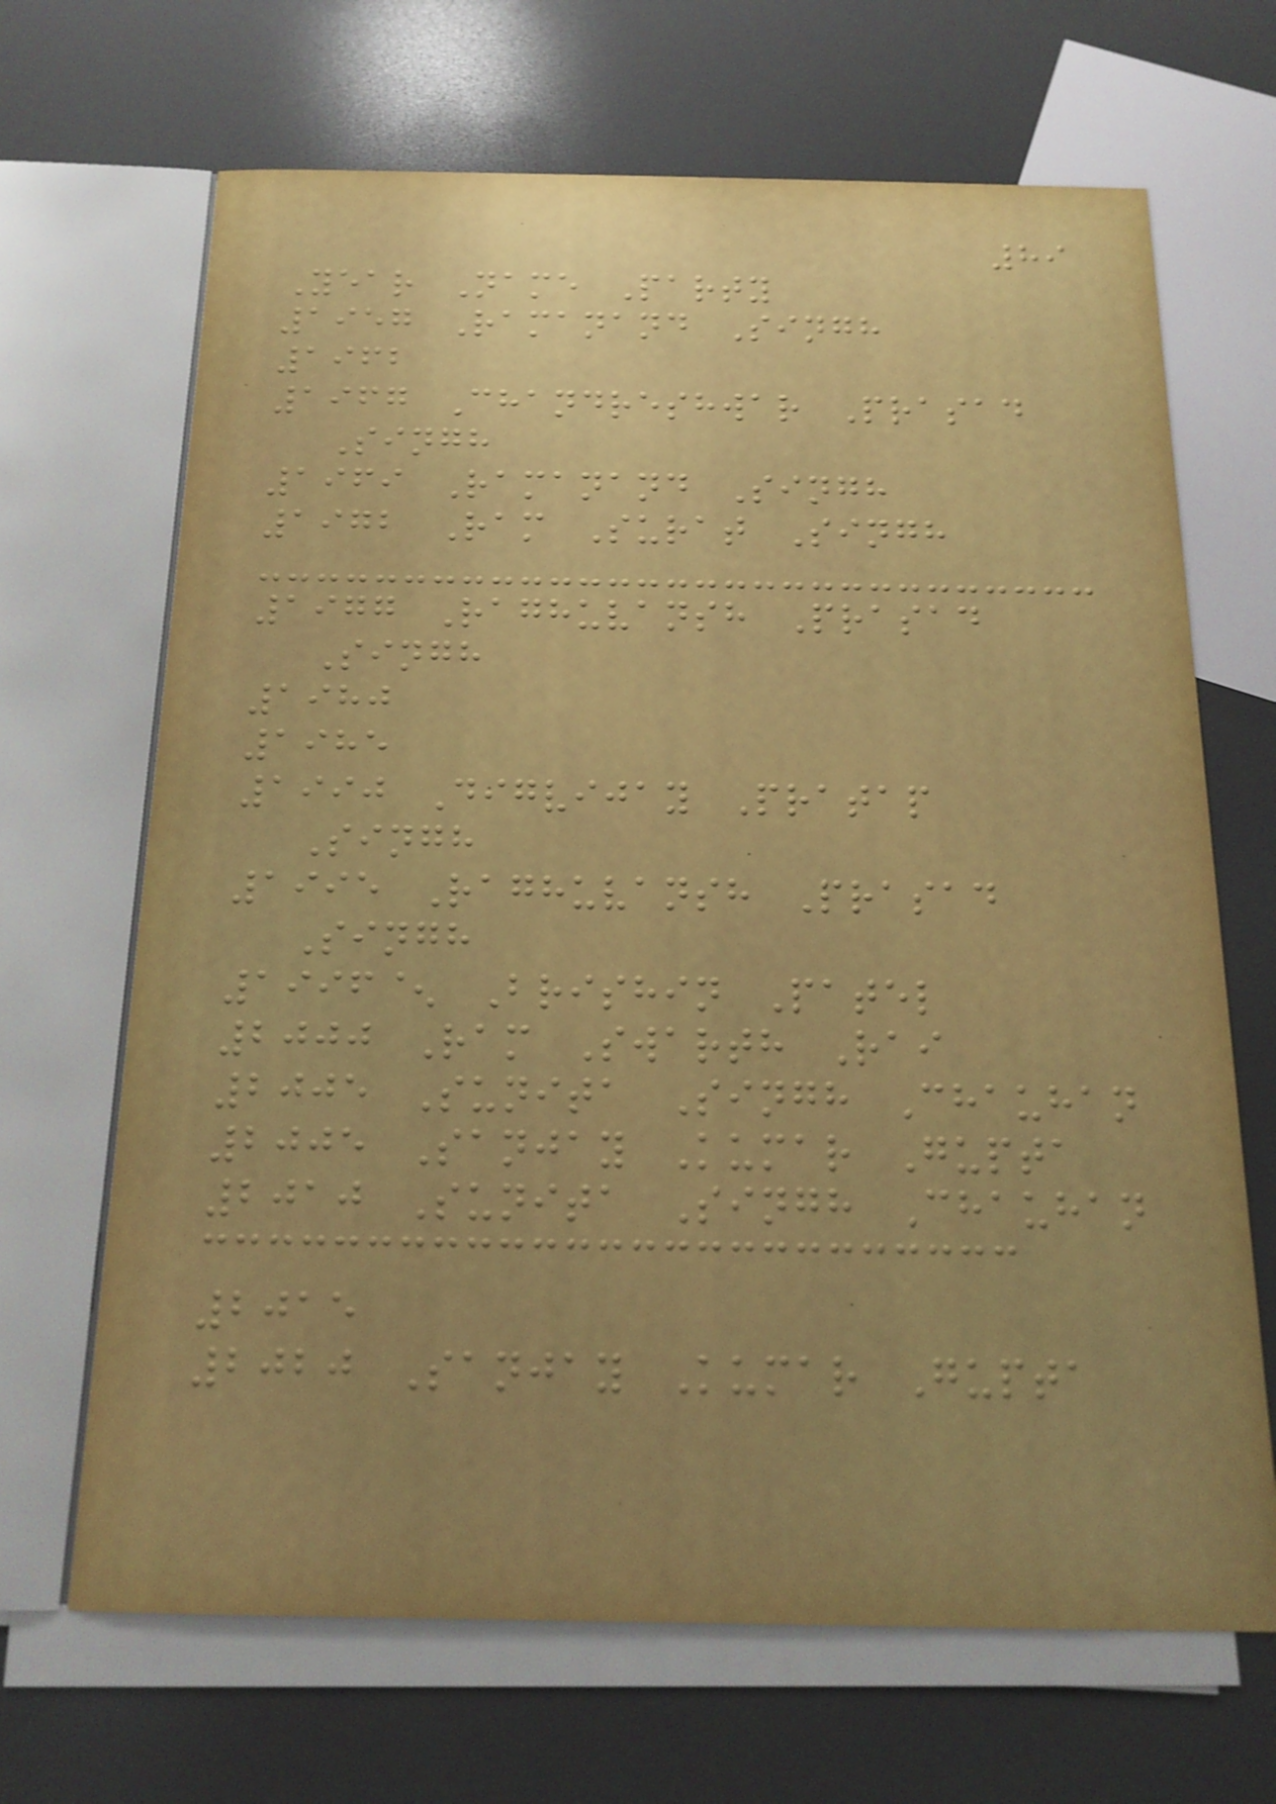89
Year Name Party
1957 Ramanand Singh
1962
1967 Chandreshwar Prasad
Singh
1969 Ramanand Singh
1972 Ram Surat Singh
1977 Raghuvansh Prasad
Singh
1980
1985
1990 Digvijay Pratap
Singh
1995 Raghuvansh Prasad
Singh
1996^ Brishin Patel
2000 Ram Swarth Rai
2005 Sunita Singh Chauhan
2005 Sanjay Kumar Gupta
2010 Sunita Singh Chauhan
2015
2020 Sanjay Kumar Gupta
